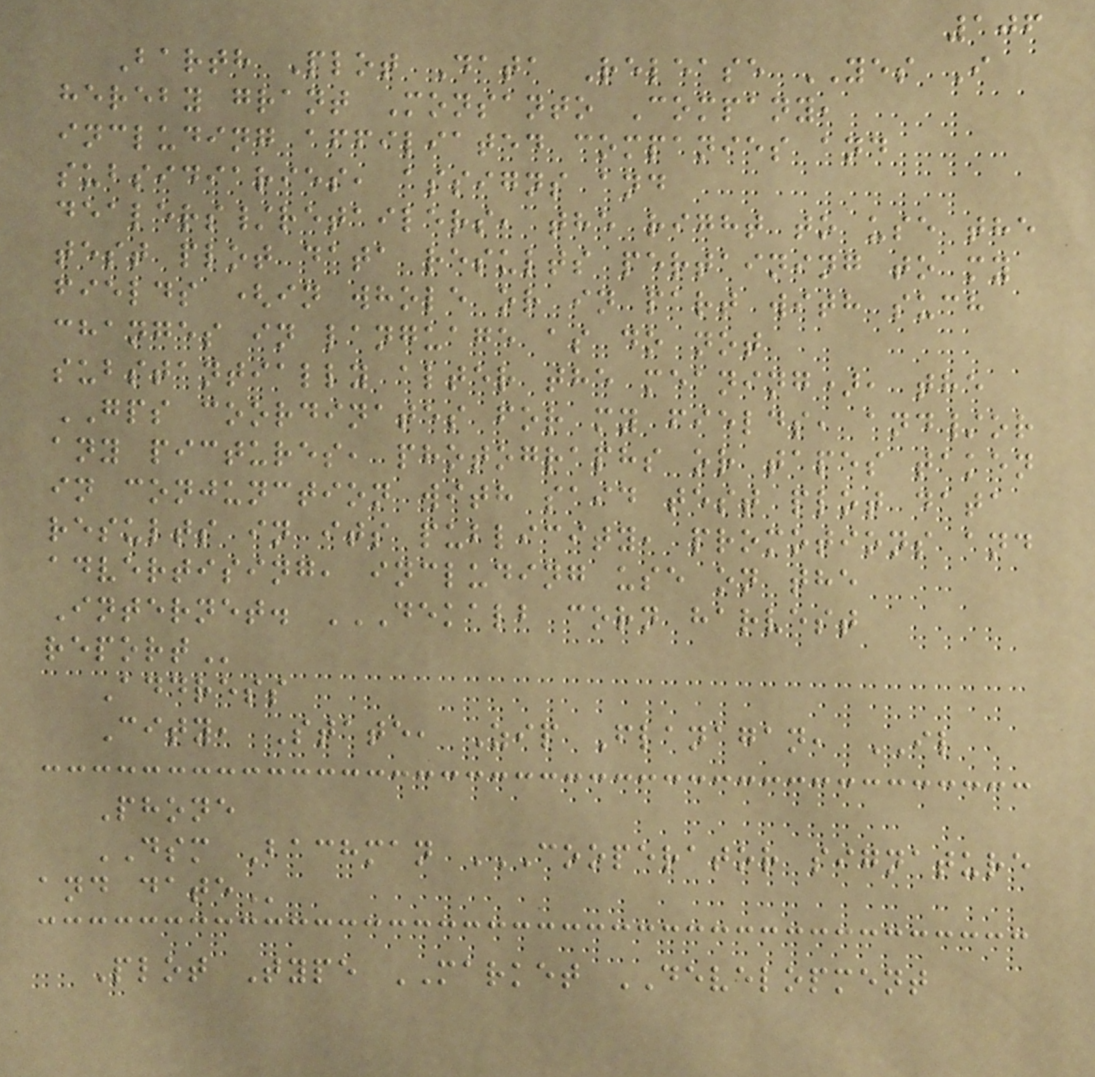106
Barth Plot Data Release YES I
hereby grant Monsanto Company,
including affiliated companies and
subsidiaries, assigns and
dealers/retailers, the right to use the
test plot data results pertaining to my
fields (in whole or in part with such
changes in language as do not
substantially alter the meaning), the
GPS coordinates for my fields, and/or
any pictures, photographs or tapes taken
in conjunction with said test plot data
results in its publicity, promotions and
advertising, including use on the
Internet. DEKALB CORN HARVEST
REPORT
Address
City, State, Zip Flanagan, IL
Phone
DSM Bachman COOPERATOR SIGNATURE
AND DATE
Plot Type MARKET DEVELOPMENT
